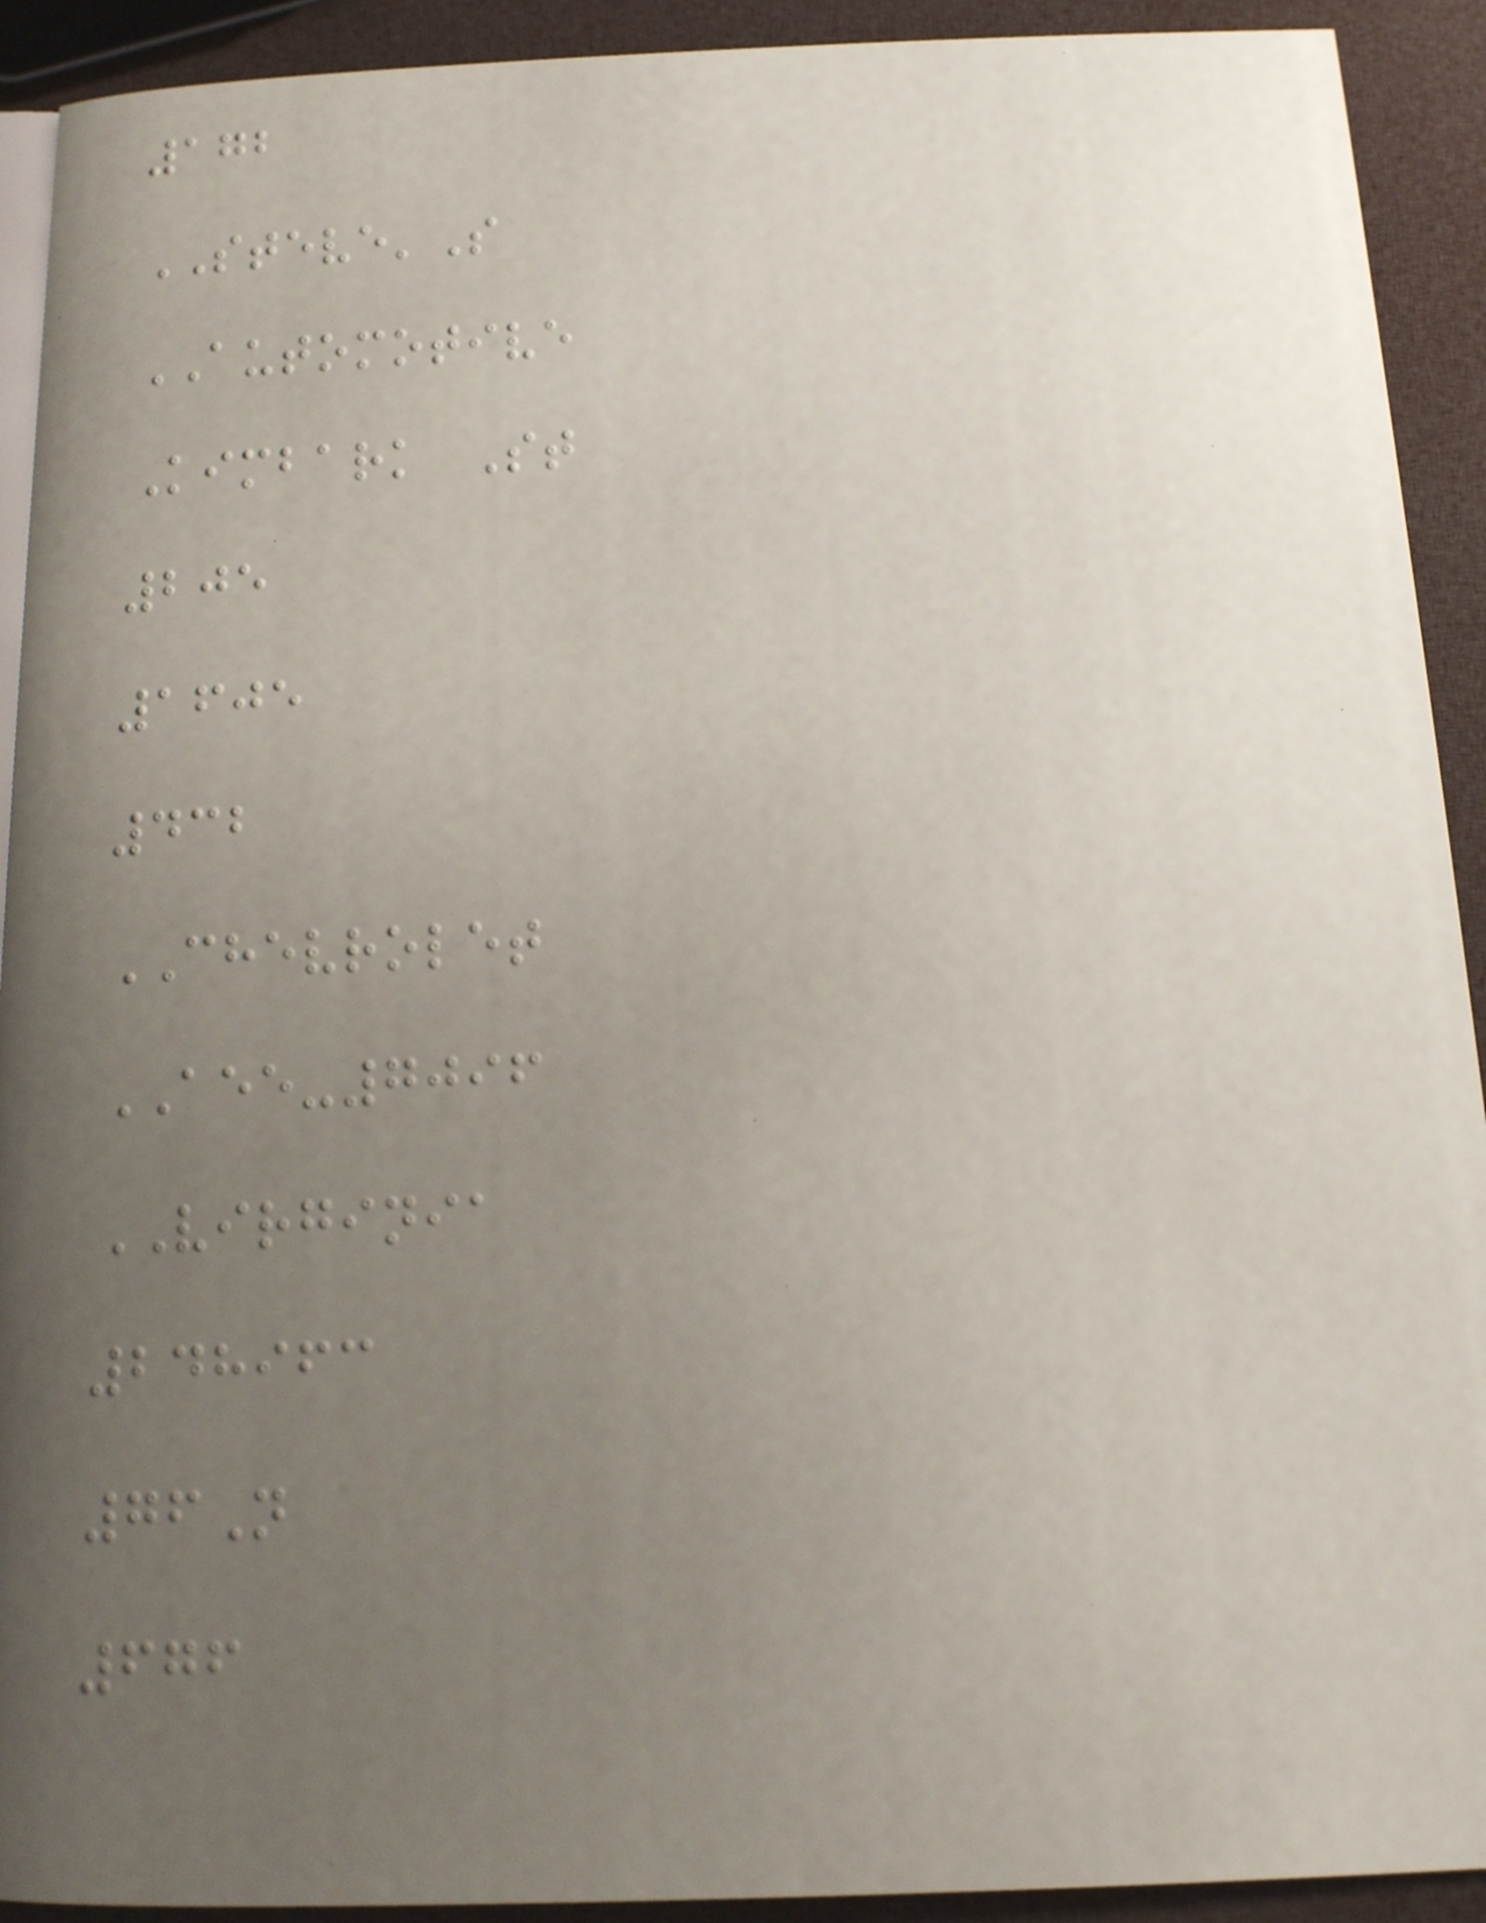172
STEVE'S
AUTOMOTIVE
Kimbark St
205
1605
432
CHEVROLET
AEE-7096
VIRGINIA
248963
76N
676
